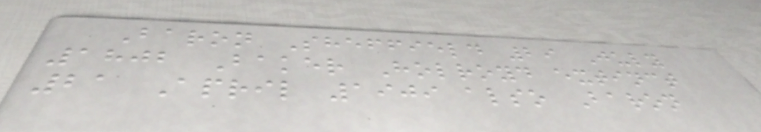Baron Sheffield 29 July
1802 Baker Holroyd extinct
21 April 1909 also Baron
